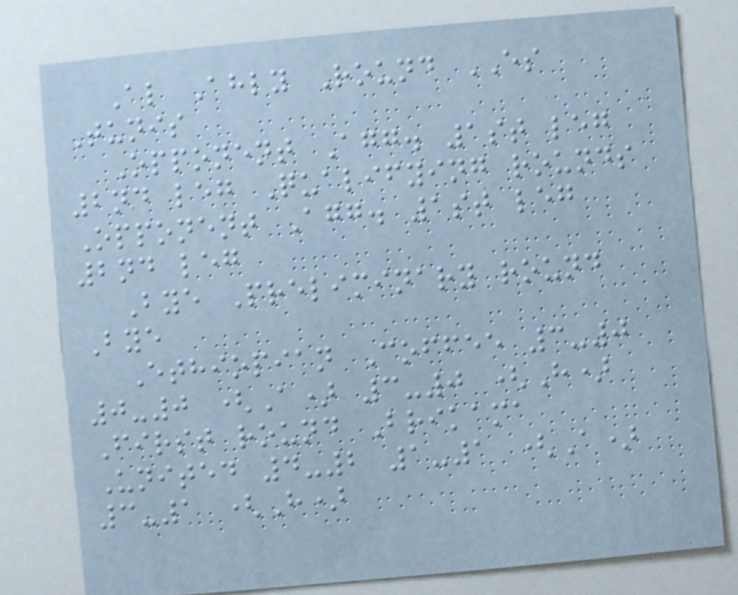Al Ahly Round ES
Tunis
Opponent Agg. 1st leg
2nd leg Qualifying rounds
Opponent Agg. 1st leg
2nd leg
Bye Preliminary round
Bye
Ethiopian Coffee 3-0
0-0 (A) 3-0 (H)
First round Brikama
United 4-2 1-1 (A)
3-1 (H)
